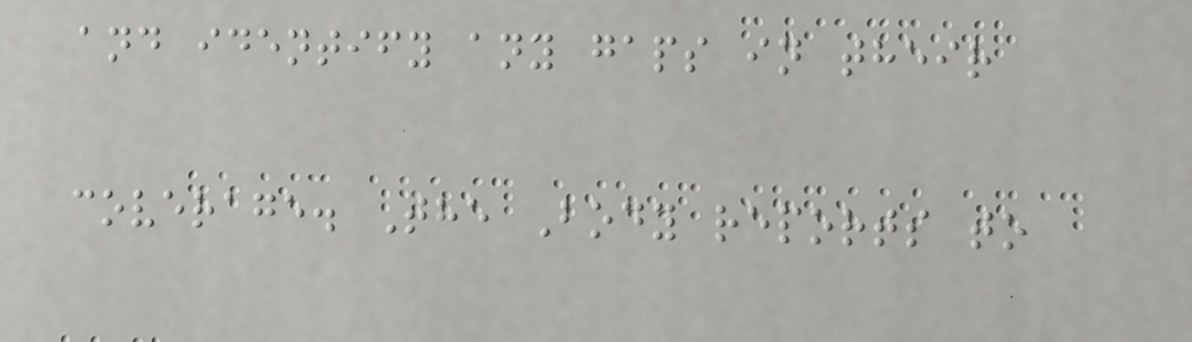and identify any gaps in their
coverage. The Body reports to
